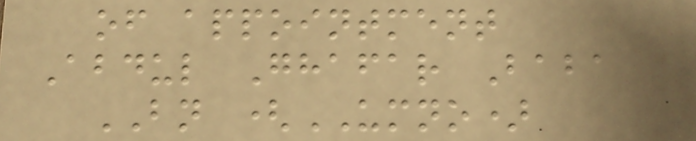of appointment
Abdul Ghafar Baba
BN (UMNO)
